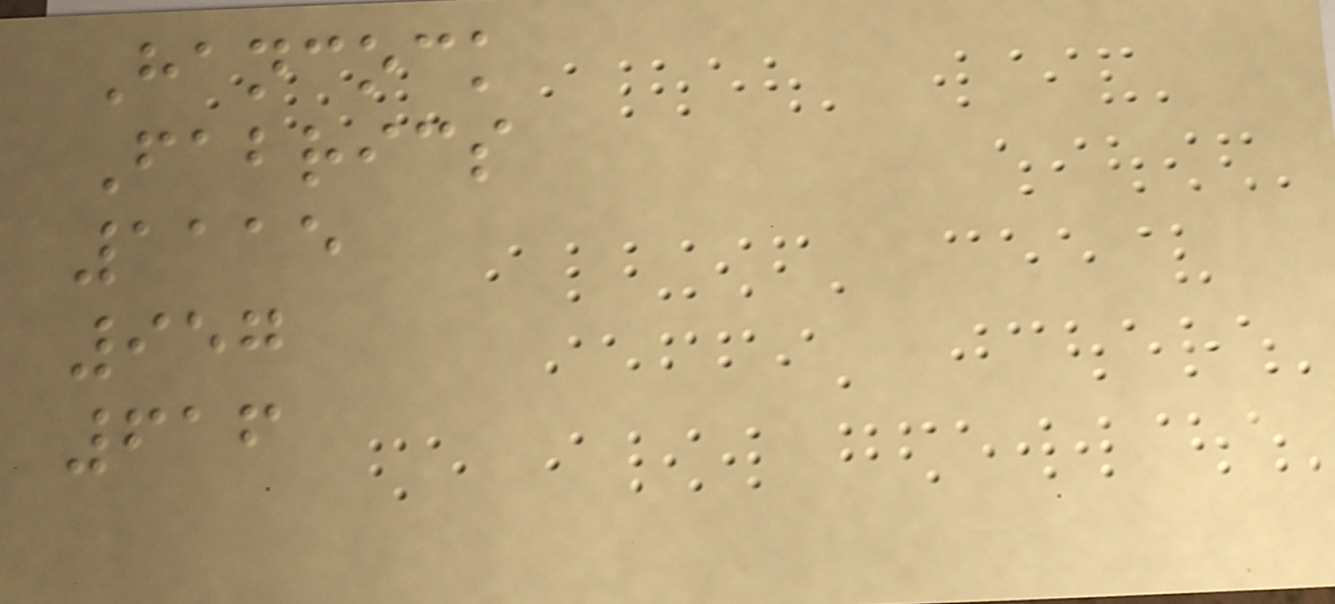Hancock
Fabrics
1115
957
616
